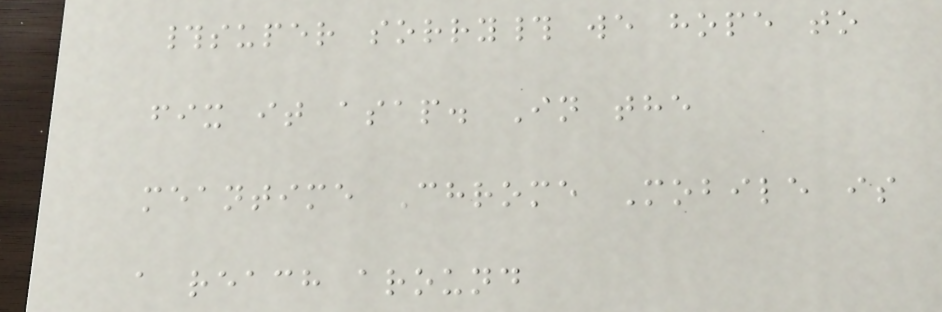#super sorry# we hope to
fix it asap. In the
meantime Chrome Mobile is
a reach around
